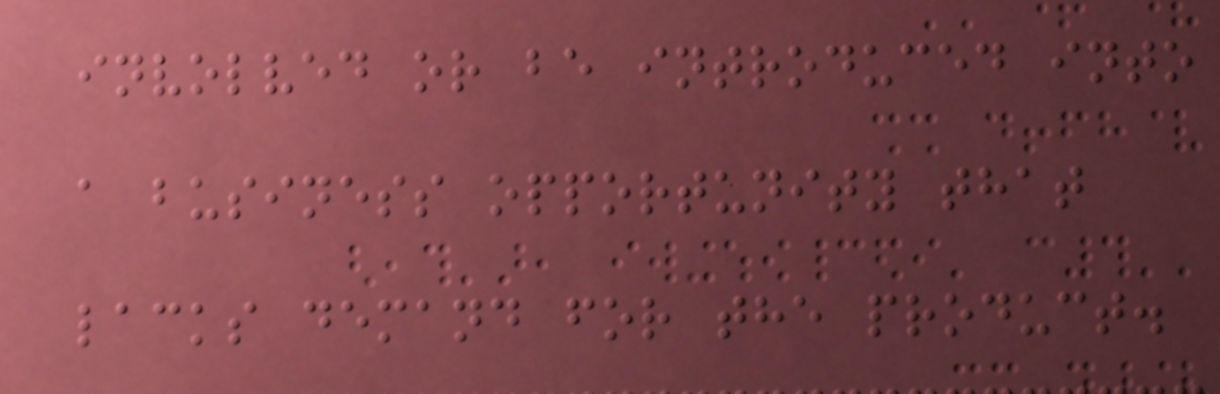involved or be introduced into
a business opportunity that
lacks demand for the product.
